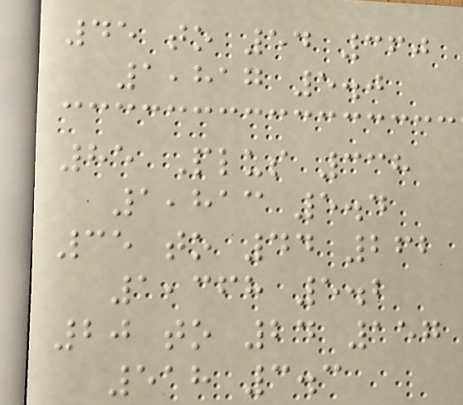45 to 54 360
1,817 5.0
85 Plus 338
1,813 5.4
35 to 44 262
1,368 5.2
20 to 24 157
518 3.3
